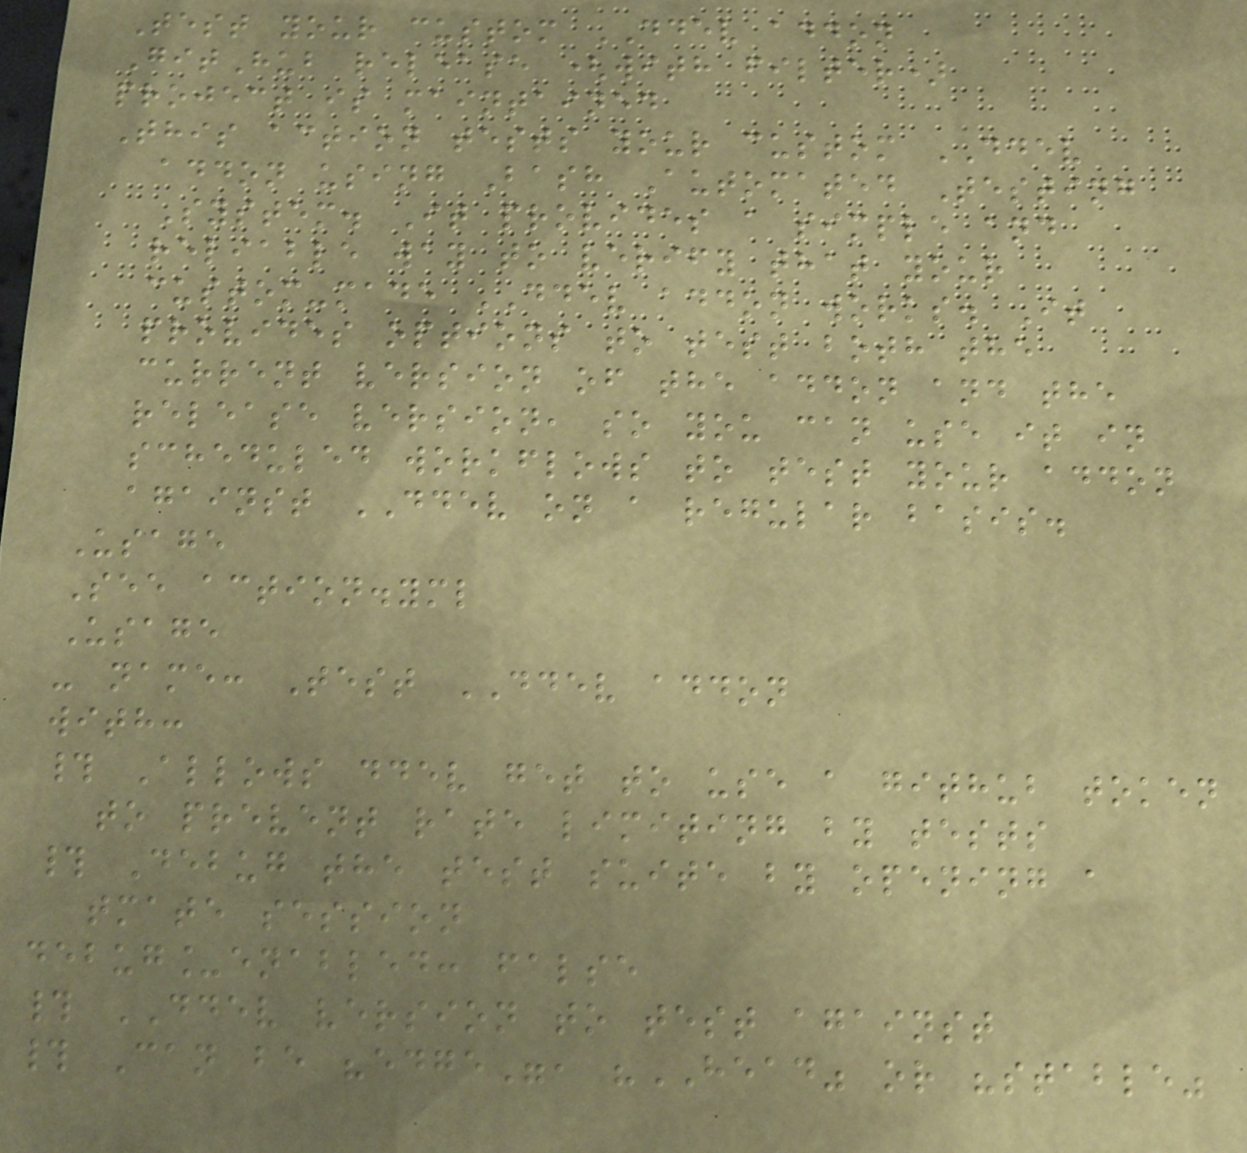Test your custom DDEV addon
GitHub release (with filter)
project is maintained
This action tests your custom DDEV
addon using Bash Automated Testing
System. It provides a simple and
reliable way to verify that your
custom-made DDEV addon works. It
provides options to test both the
current version of the addon and the
release version, so you can use it in
scheduled workflows to test your addon
against DDEV on a regular basis.
Usage
See action.yml
Usage
- name: Test DDEV addon
with:
# Allows ddev get to use a github token
to prevent rate limiting by tests
# Debug the test suite by opening a
tmate session
debug_enabled: false
# DDEV version to test against
# Can be "edge", "HEAD" or "stable"
